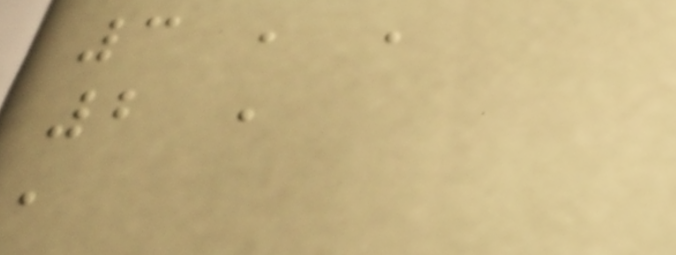3 , ,
2 ,
,
